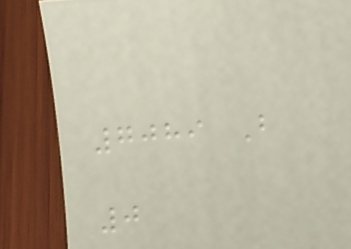7089 B
0
